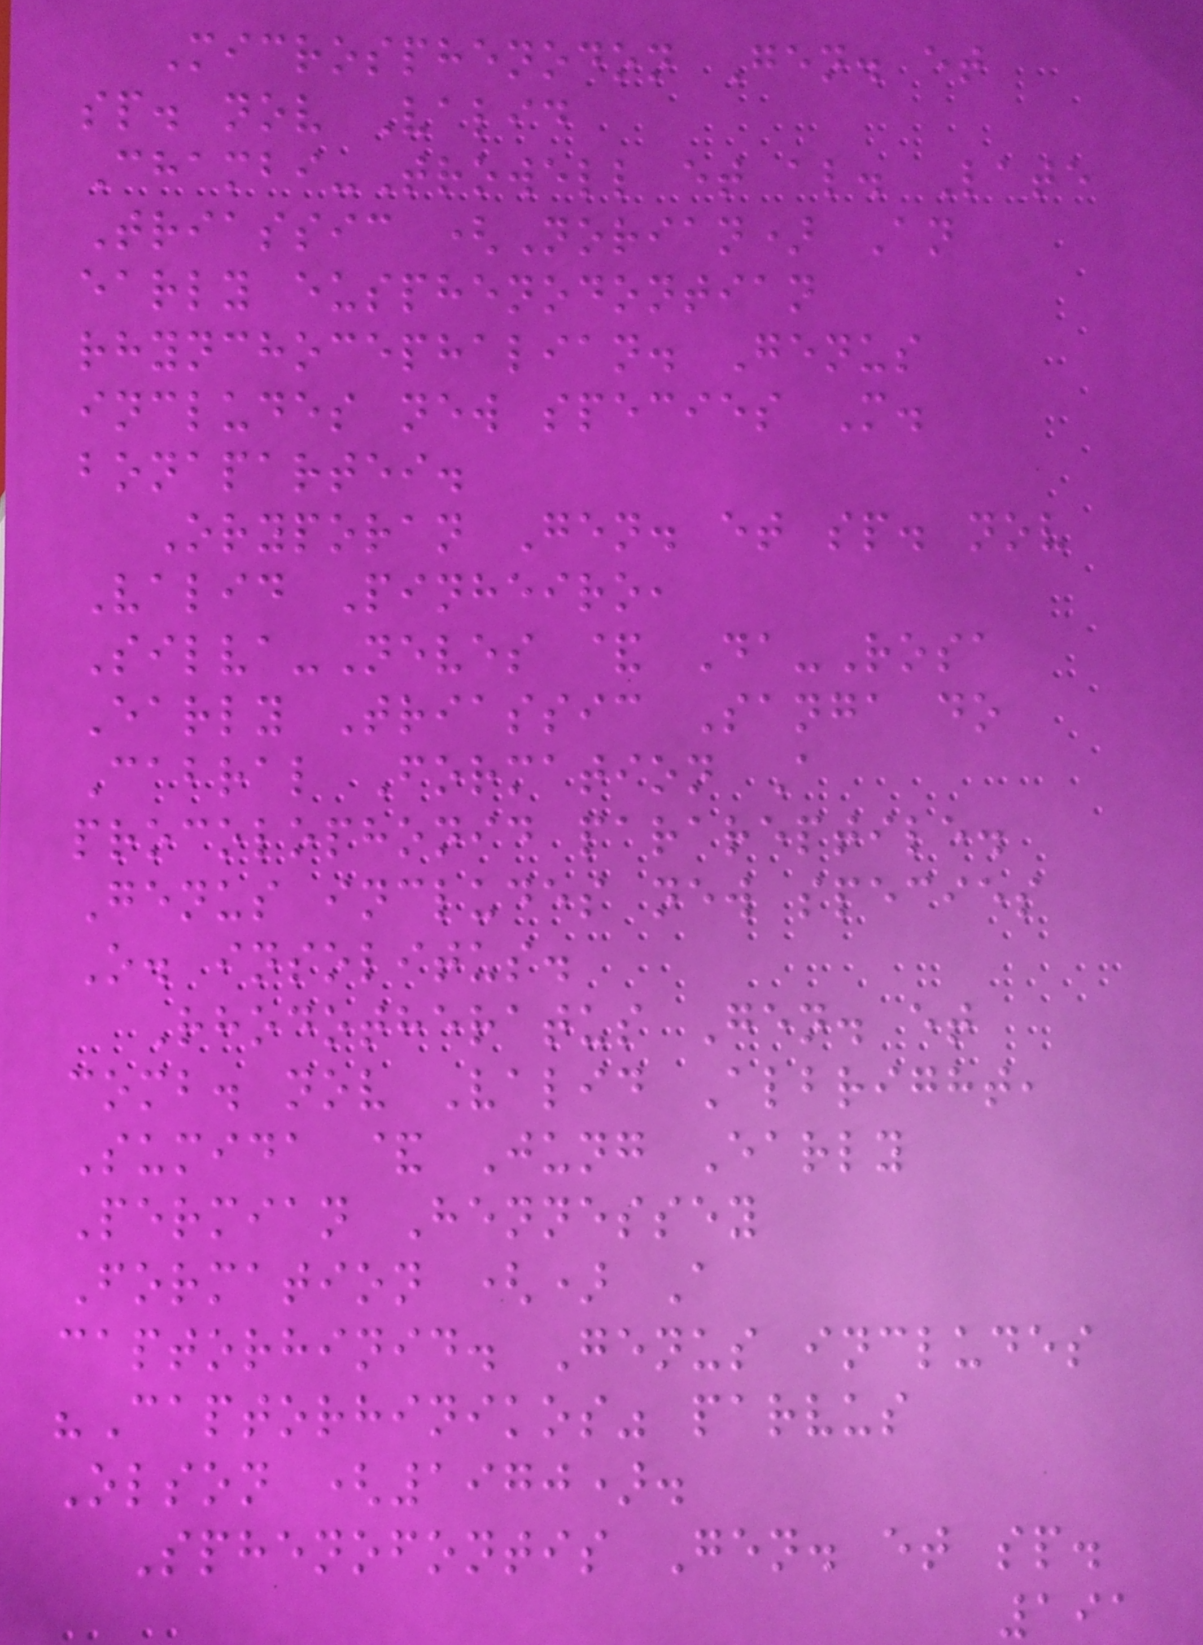Microsphenodon Gen. et
sp. nov Valid
Chambi-Trowell et al. Late
Triassic (Norian) An
early eusphenodontian
rhynchocephalian. Genus
includes new species M.
bonapartei.
Oryporan Gen. et sp. nov
Valid Pinheiro,
Silva-Neves & Da-Rosa
Early Triassic Sanga do
Cabral Formation A
procolophonid parareptile.
Genus includes new species
O. insolitus.
Rhodotheratus Gen. et
comb. nov Valid Albright,
Sumida & Jung Early
Permian Hennessey
Formation () A
captorhinid. Genus includes
"Captorhinikos" parvus
Olson (1970).
Sphenofontis Gen. et sp.
191
